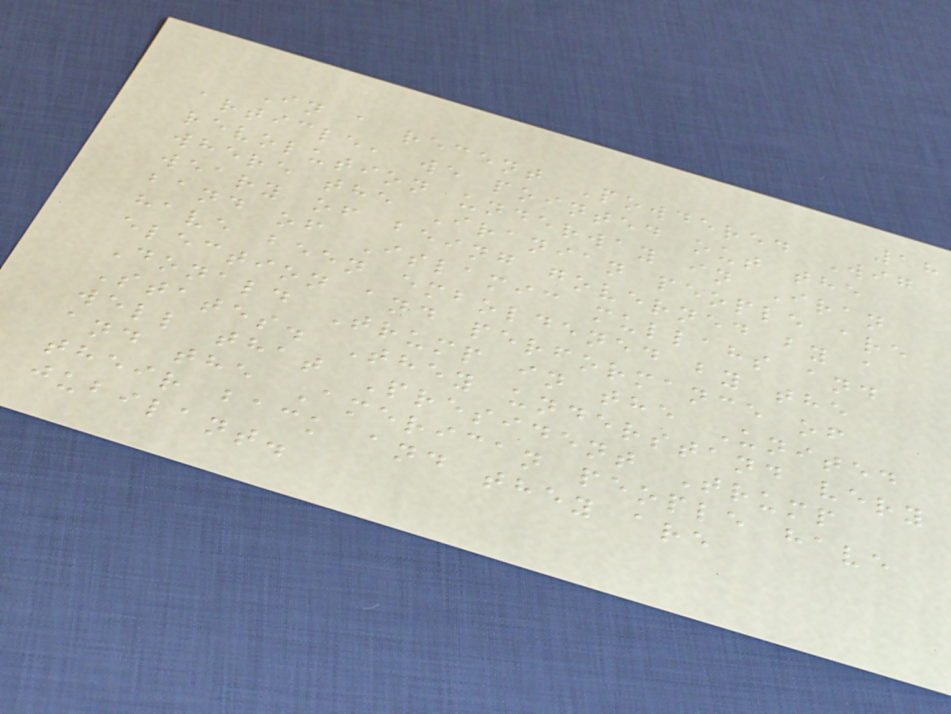18
In a recent Powdered Wig
article, we pointed out the
revolution underway in Iran
where the Iranian people are
weary of being governed by a
band of Islamic mullahs and
have been emboldened by the
election and performance of
Donald Trump in the United
States. They understand very
well that President Trump
and the American people have
their back and they are
jubilant.
